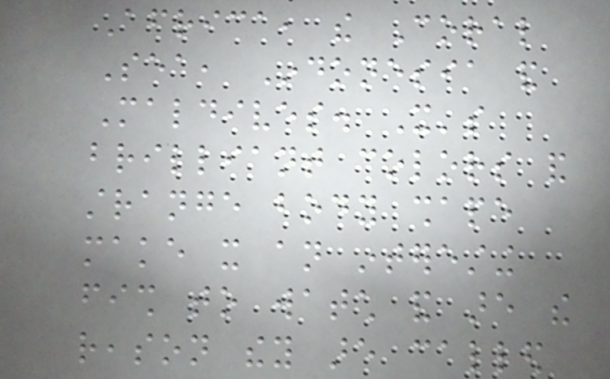Africa, the Coral
Sea, Indonesia and
Maldives. It's
brilliant colors and
strange body shape
make it an interesting
fish to watch and are the
reason they are called
